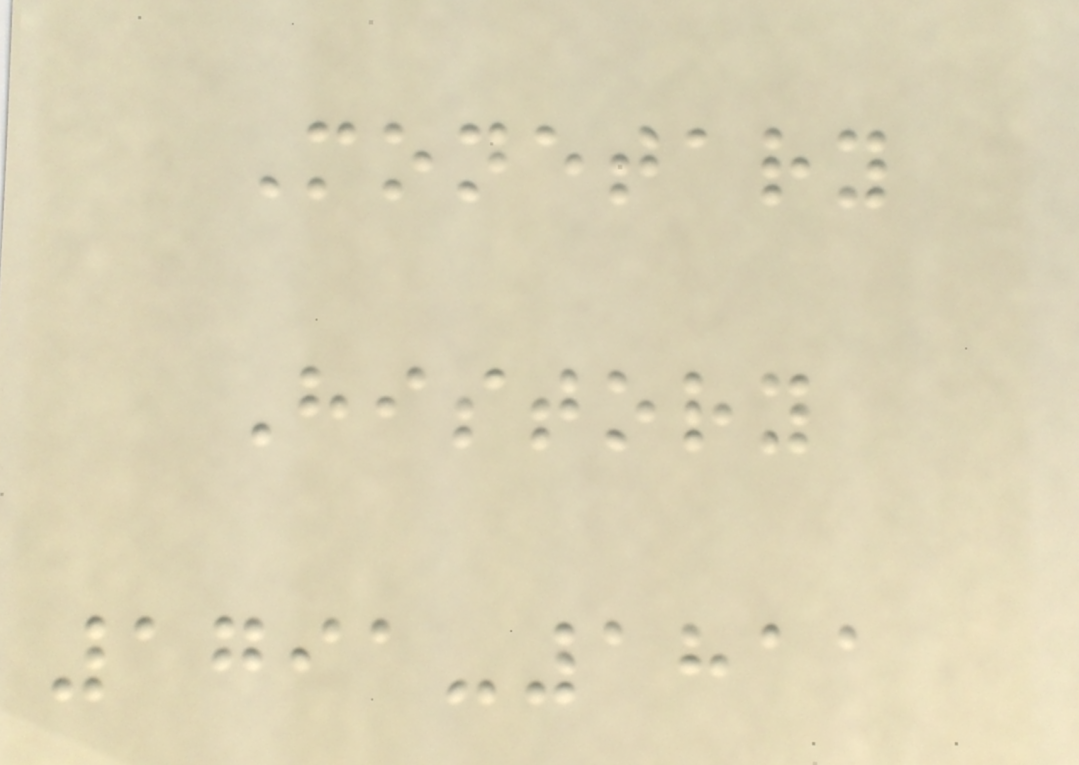Monetary
History
1791-1811
